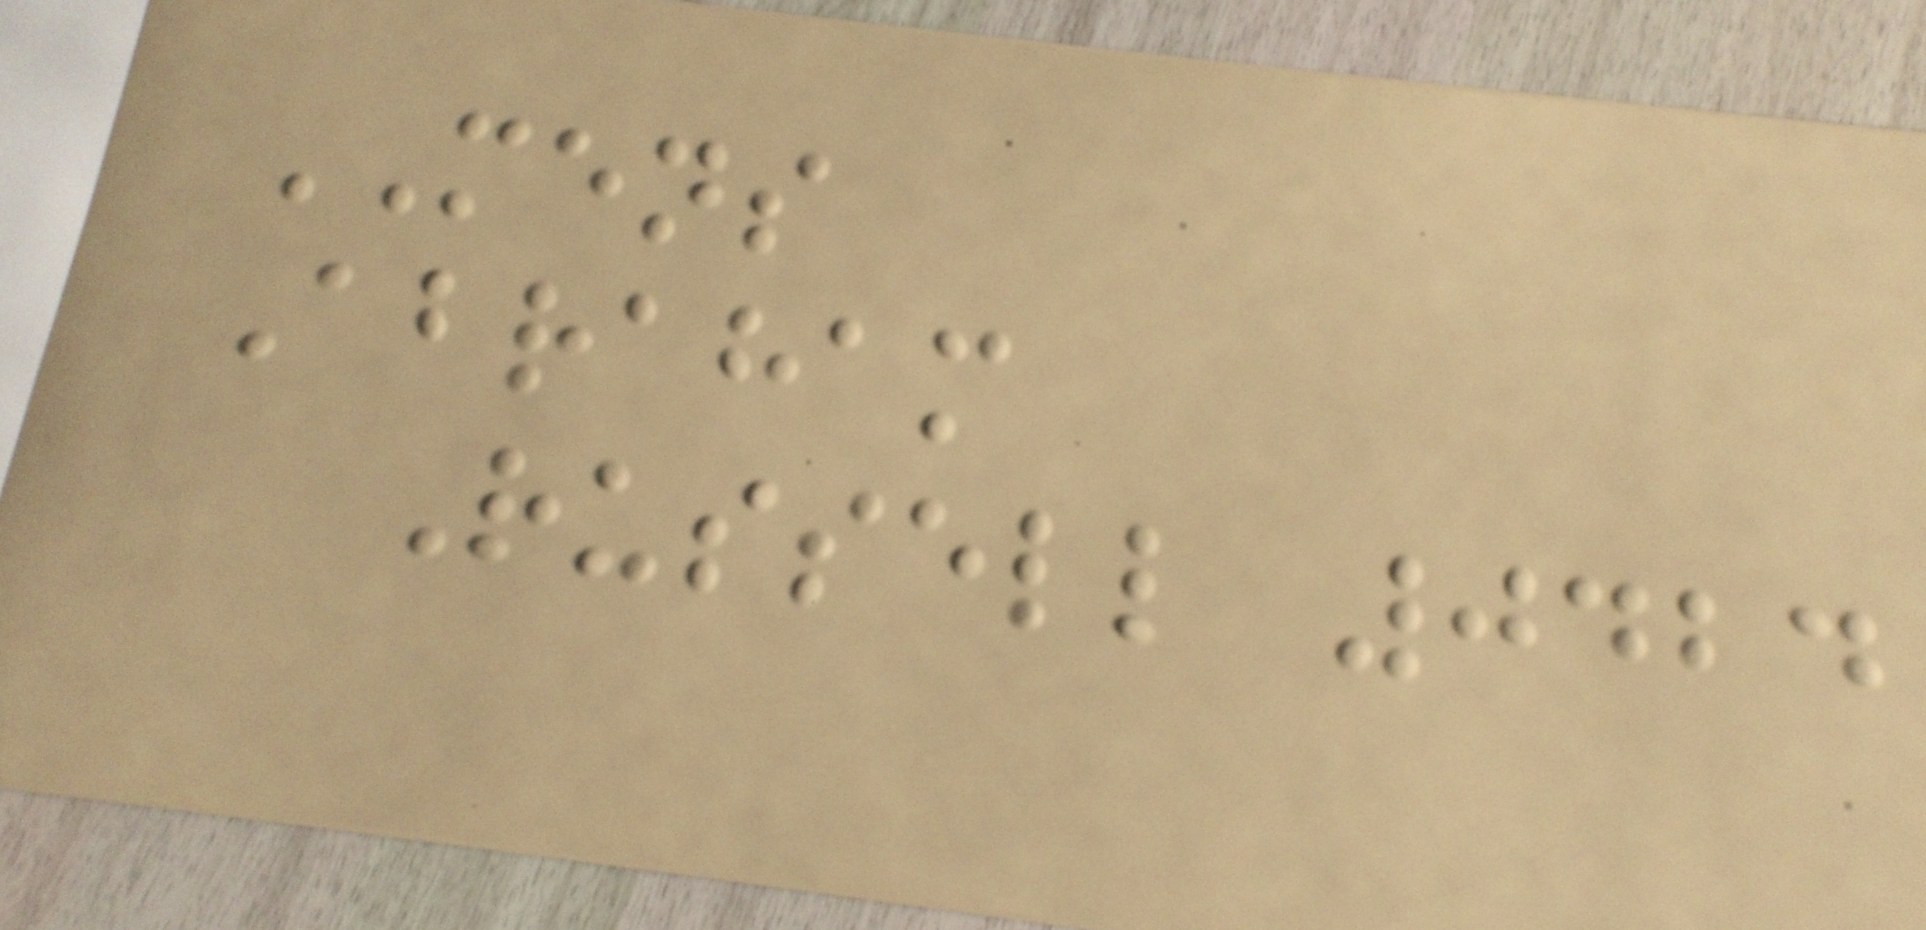MENS
Abraham
Russell 0424
